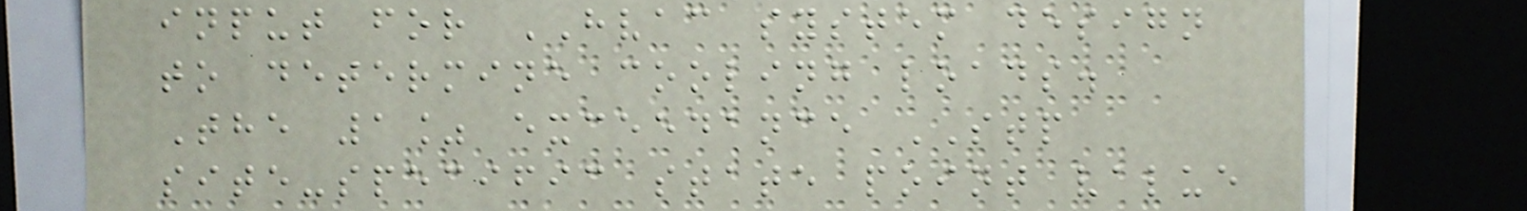input for HVAC system design
to determine cooling loads.
The 1% exceedance STP
site-specific state point value
